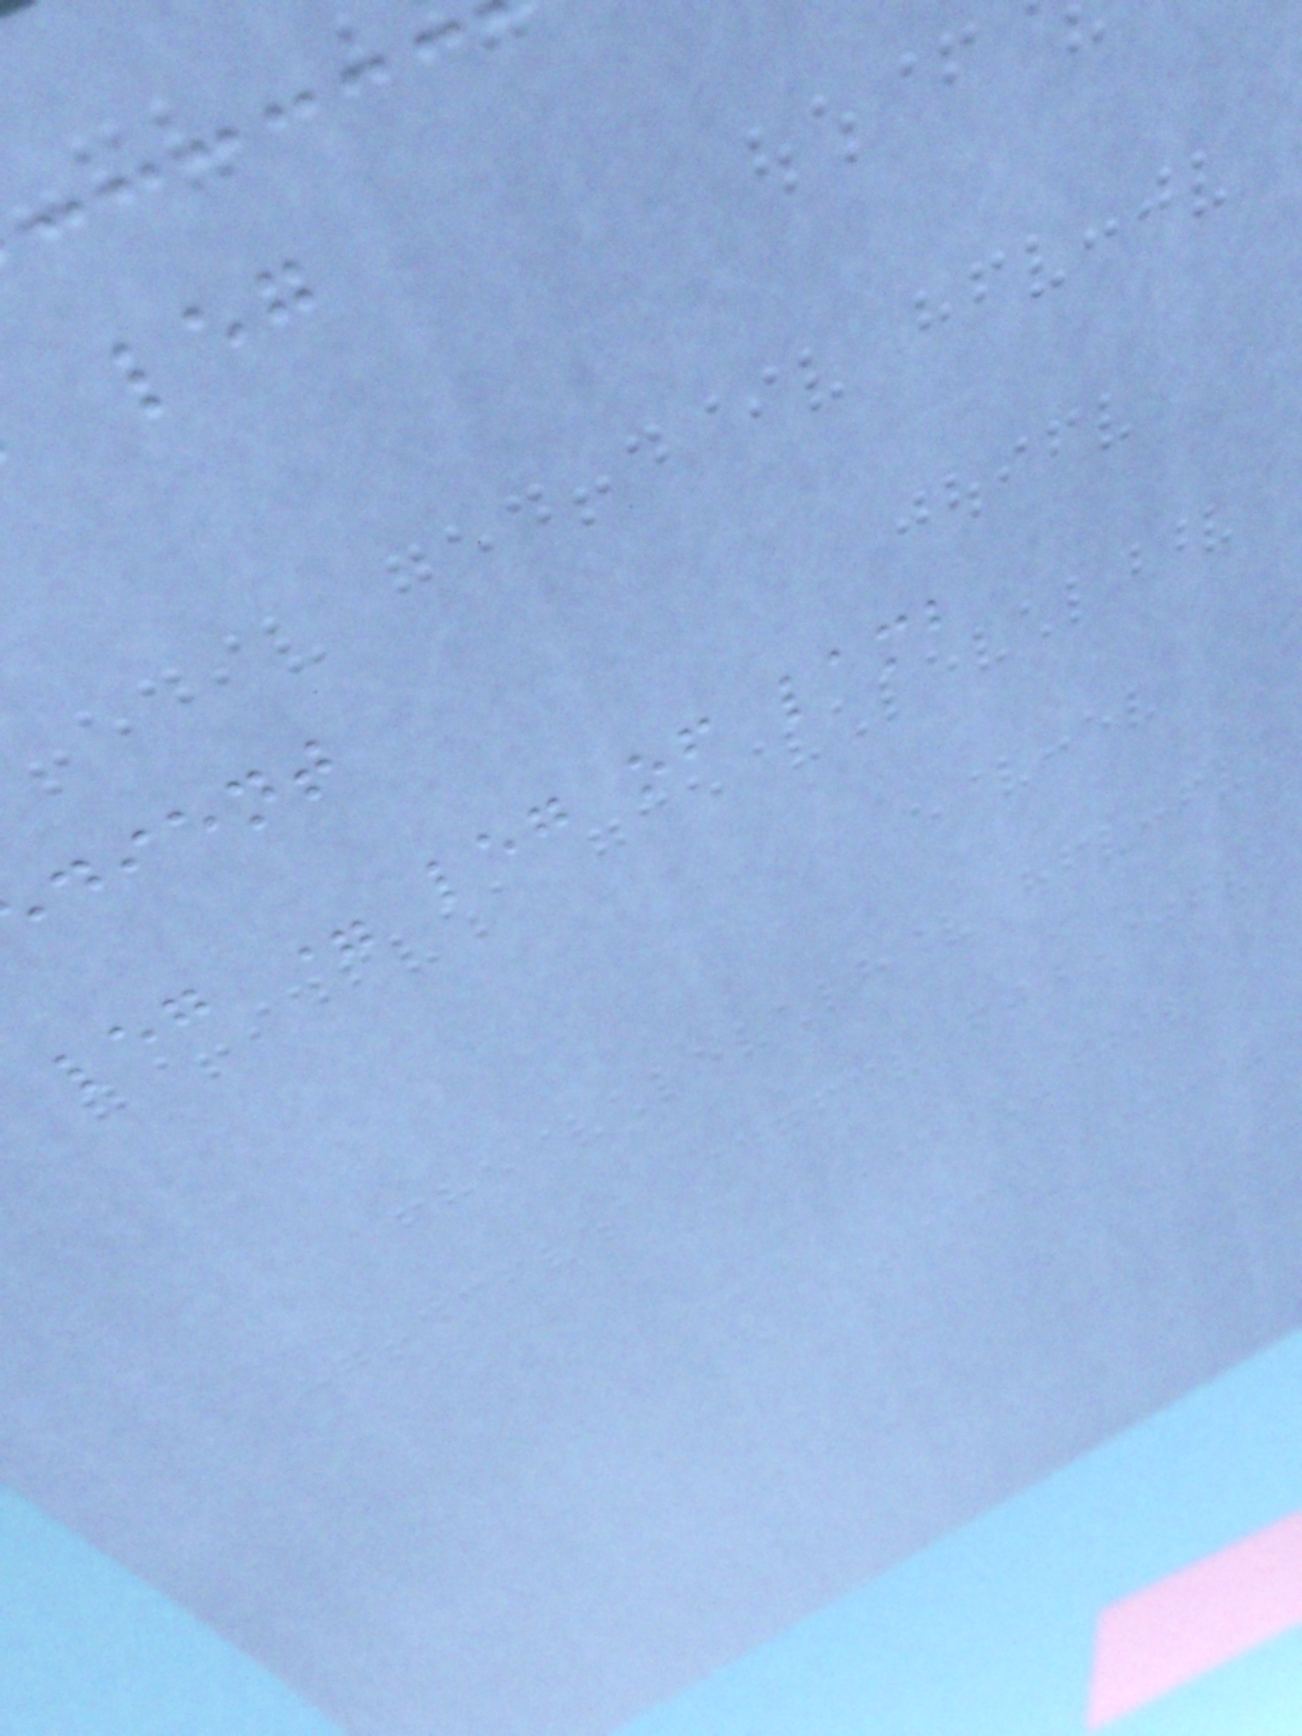dient
leg = leg of lamb
